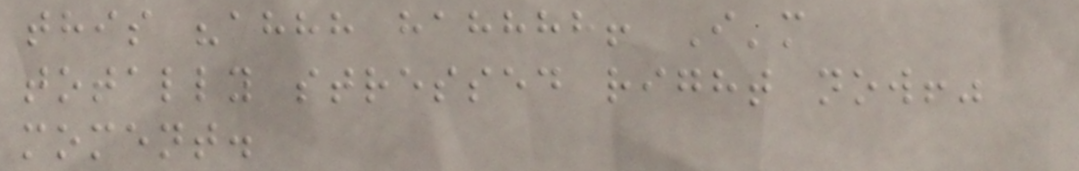this "ahhh hahhhh! I'm
totally stressed right now!"
moment.
